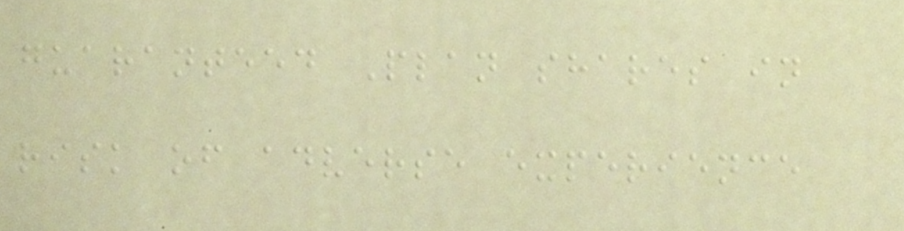guaranteed Plan shares in
risk of adverse experience
